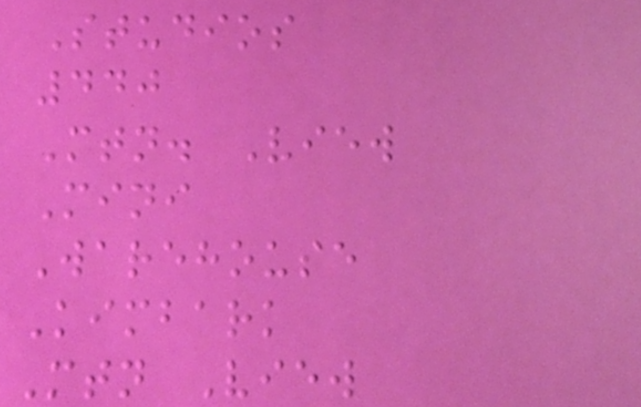Studios
440
Mtn. View
Mini
Warehouse
Kimbark
Mtn View
